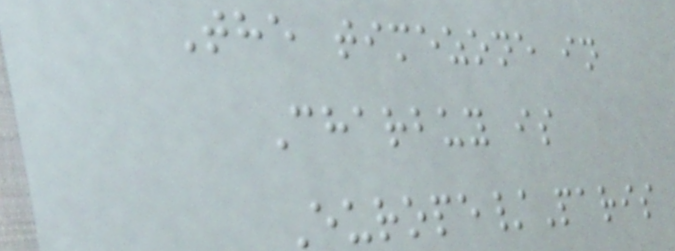The timezone in
Charbuy is
Europe/Paris
